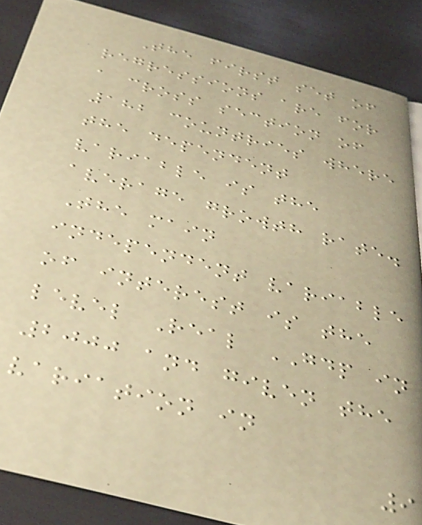The first set of
regressions are for
a cross section of
182 countries where
the dependent
variable is the
average growth rate.
The main
independent variable
of interest is the
level Real GDP in
2000 and given the
variation in
9
